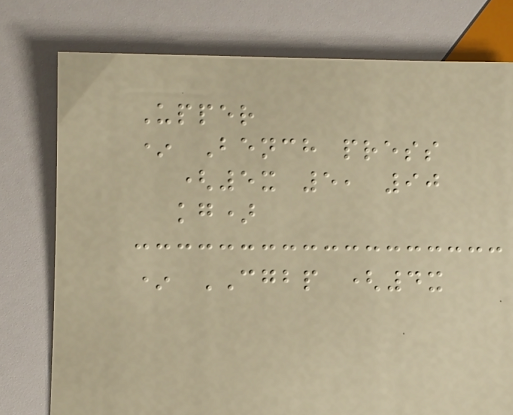Upper
* Bench press
(5x 5, 90
kg)
* CGBP (4x
